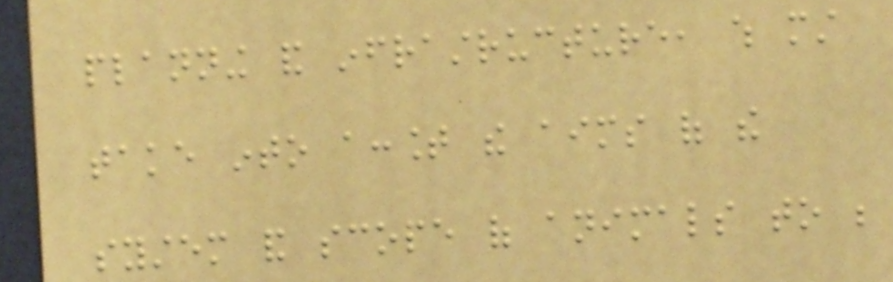planning and infrastructure, which must
take into account the aims of the
system and scope of animals to be
